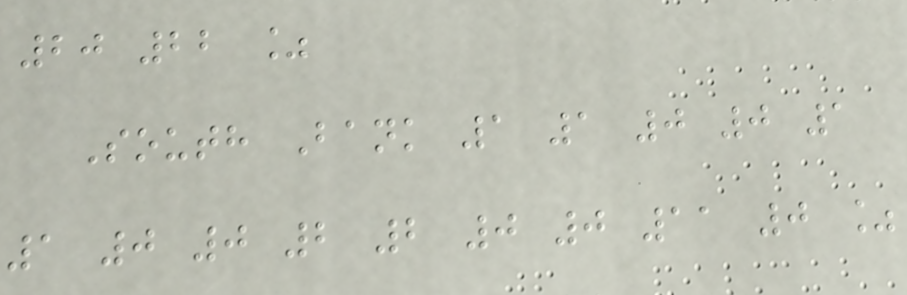20 22 %
South Bank 1 1 0 0 1
1 0 0 2 2 0 0 11 0 %
